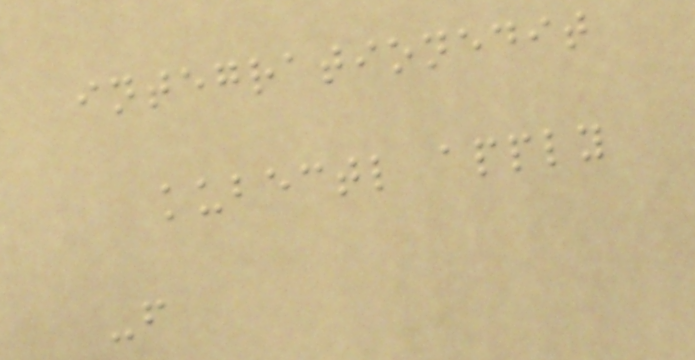integrationedit
kubectl apply
-f
